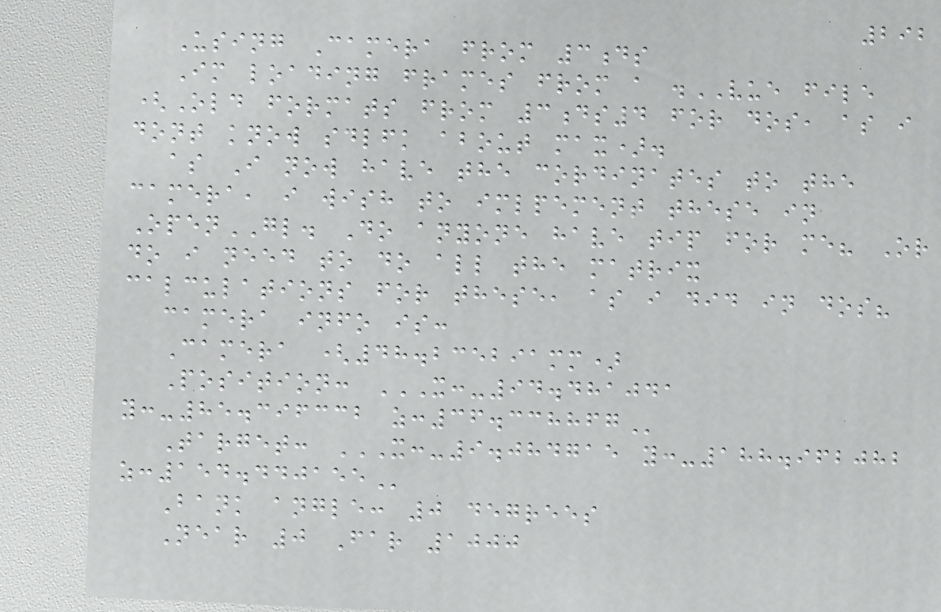292
Using Camera from 3ds
Im loading frames from a .VUE file
(Old formats from 3ds4 for dos, as i
dont know sdlfk about max).
as I now have the cordinates to the
camera, i wish to imlpement these in
OpenGL. Do anyone have tip for me? Or
do i need to do all the matrix
calculations for these, as i did in dos?
camera info is:
Camera (48.235291mm)
Position: X:-94.481041
Y:-85.396332 Z:36.338867
Target: X:-9.084715 Y:-188.962082
Z:154.440155
Bank angle: 0 degrees
Near 0 Far 1000
